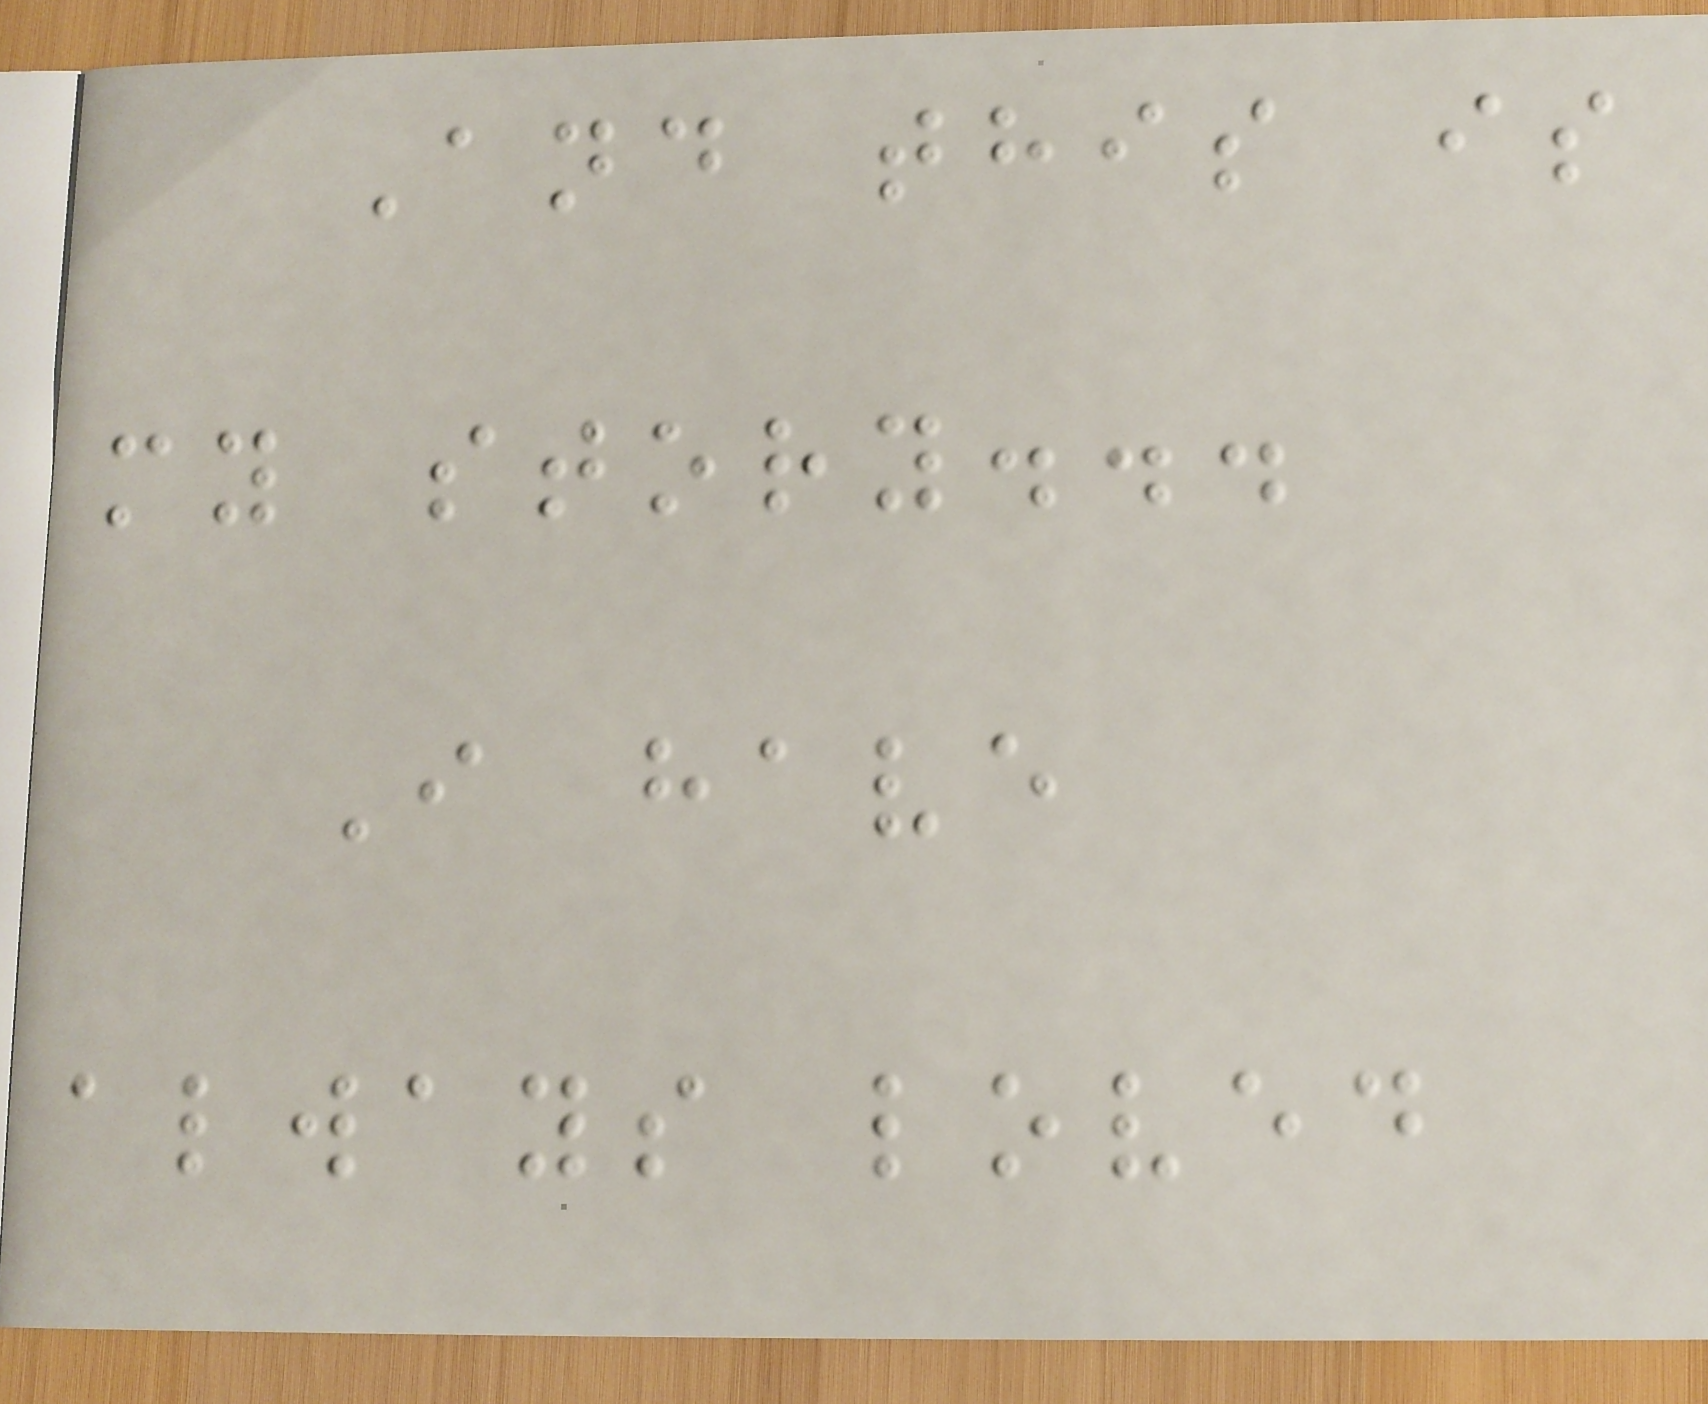And this is
my story...
I have
always loved
